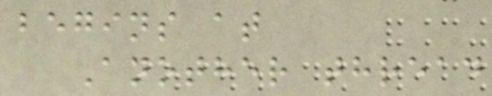begins at
Another thread
